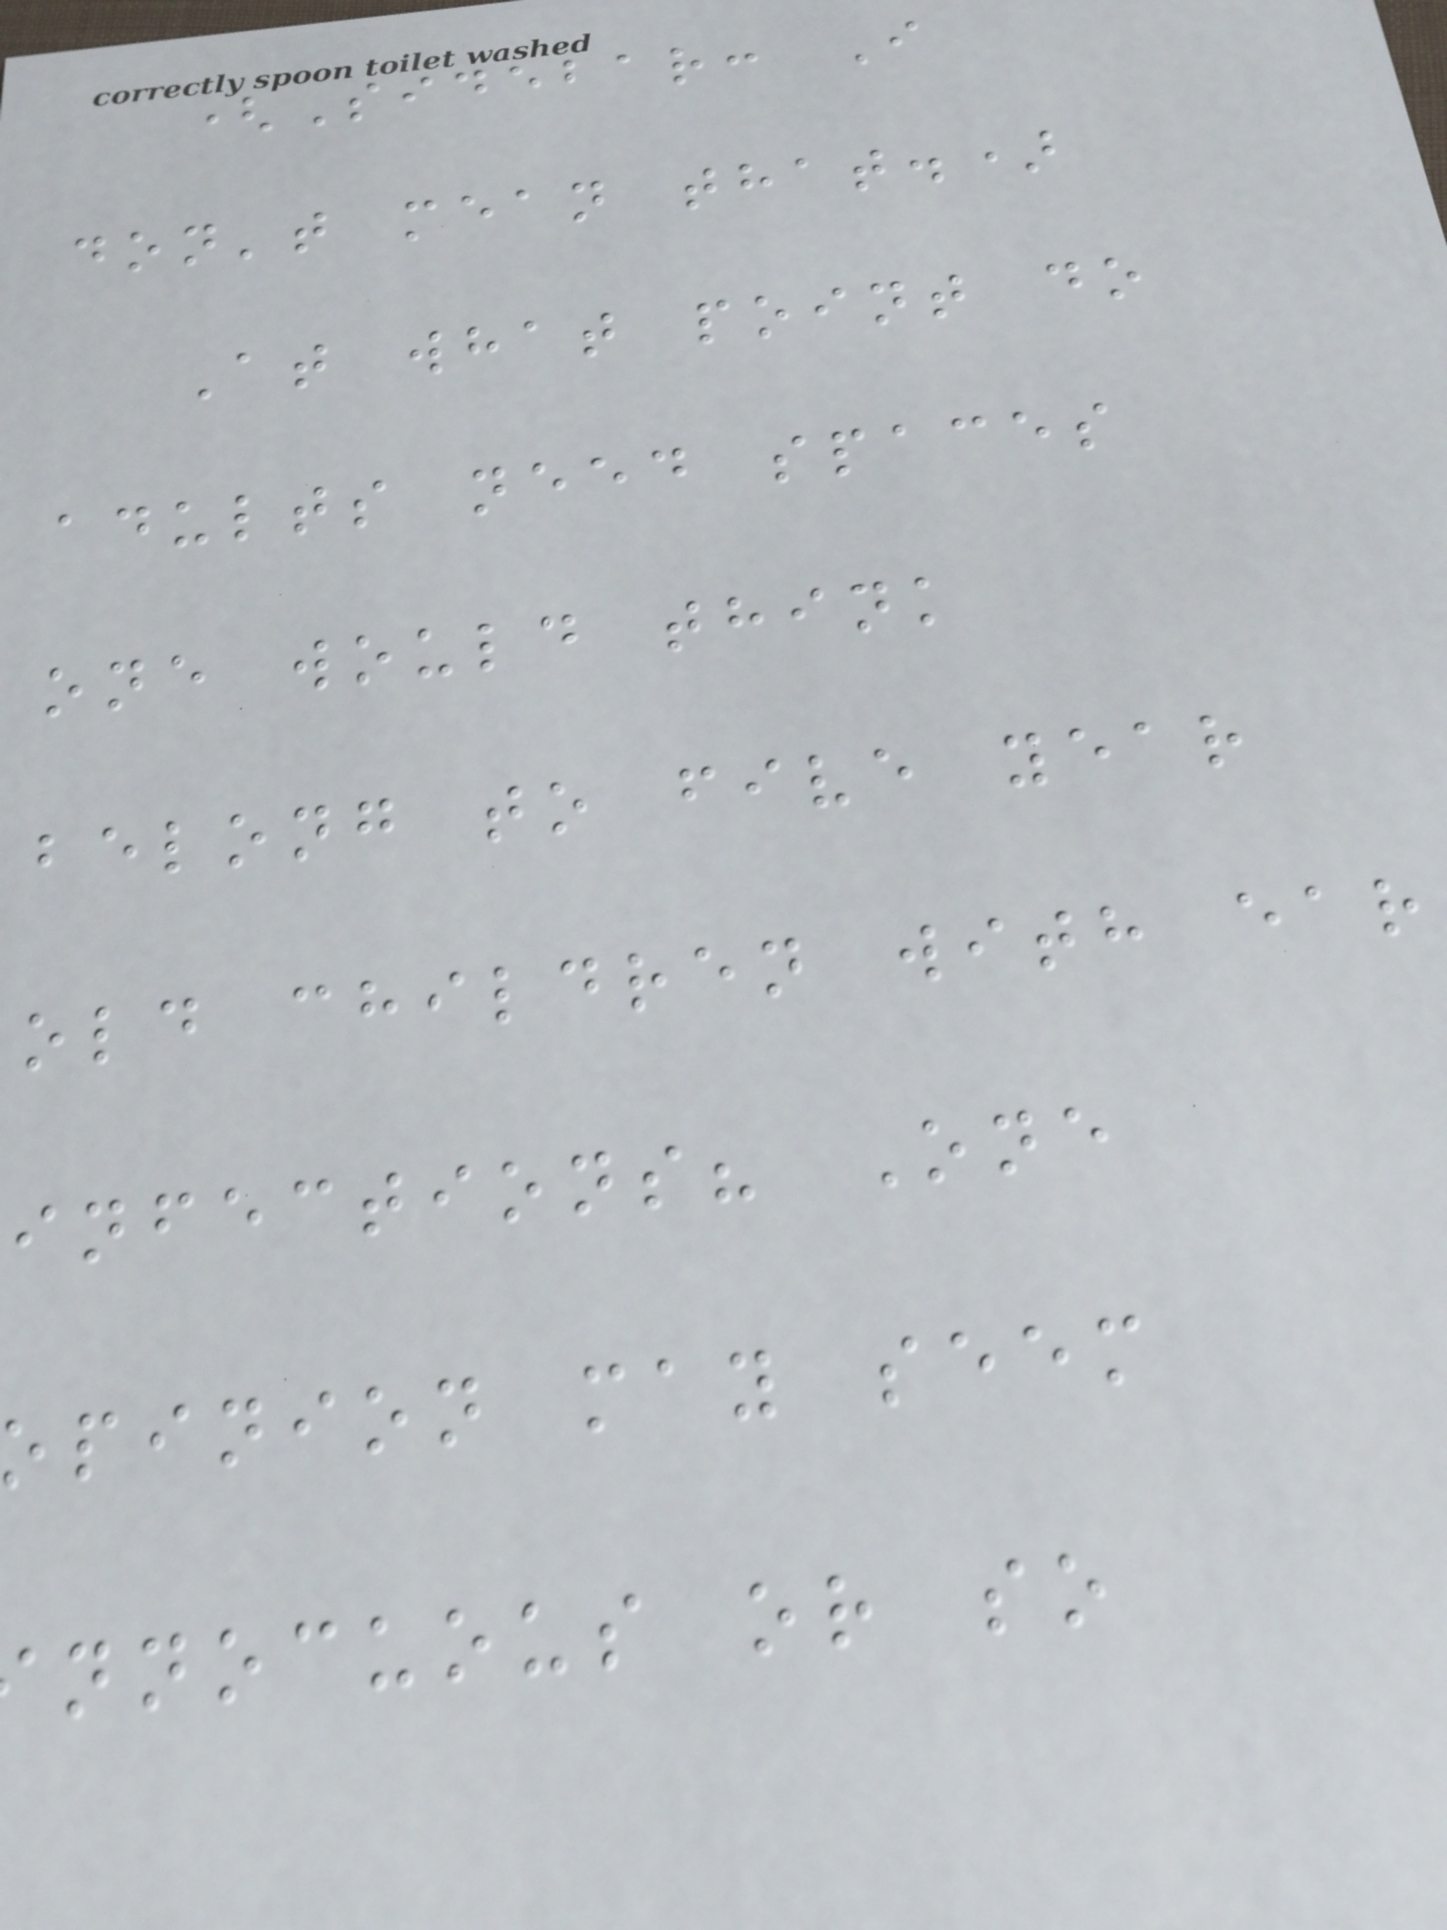(Sidebar: I
don't mean that.)
At what point do
adults need spaces
one would think
belong to five year
old children with ear
infections? One
opinion may seem
nnocuous or so
